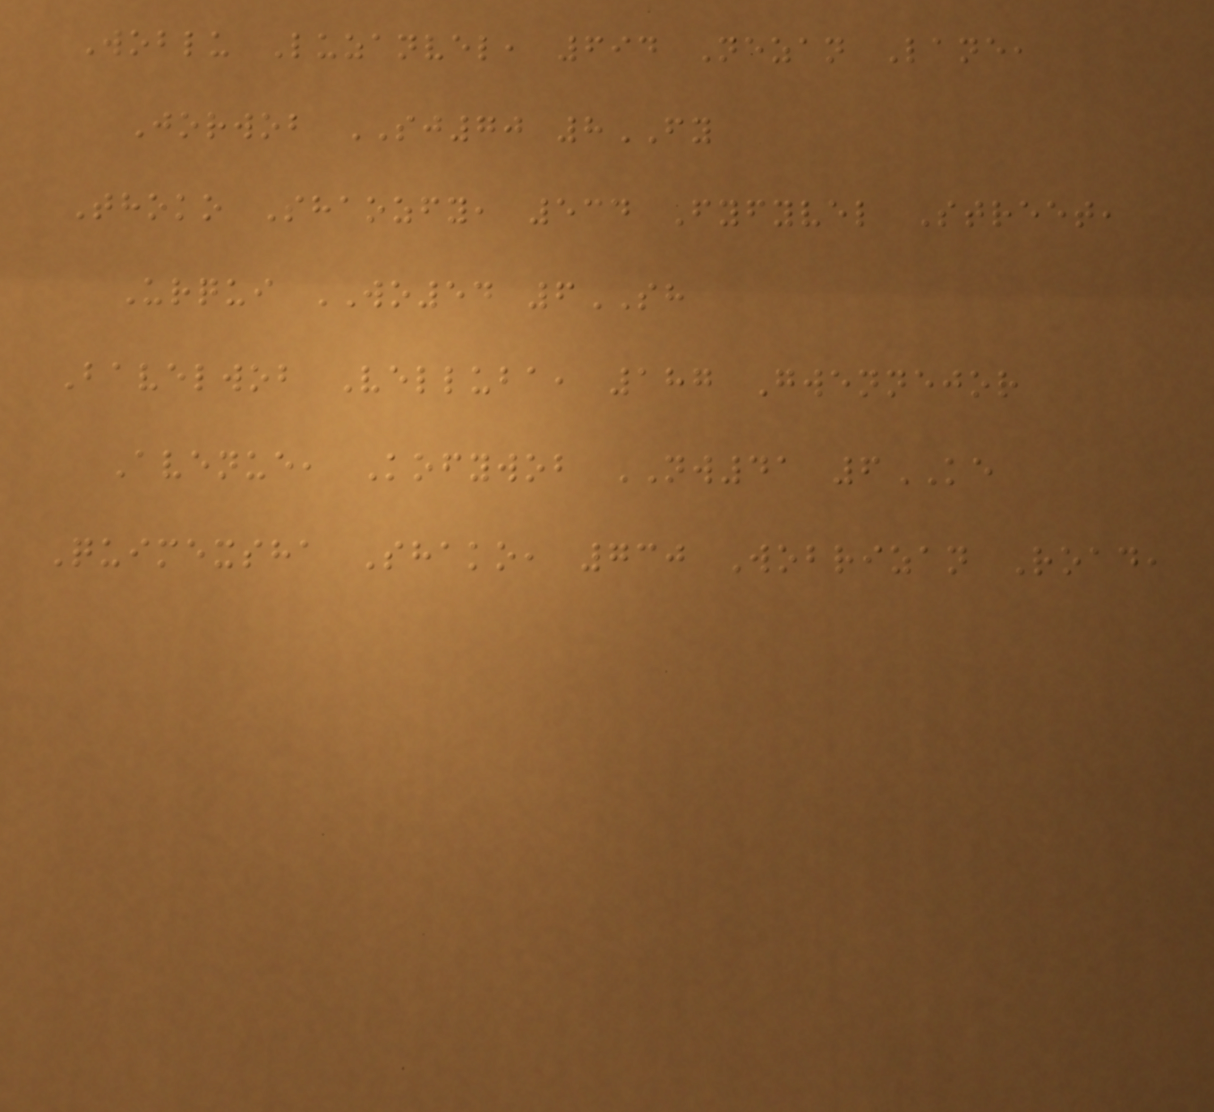Woblu Luzanvel, 694 Nezan Lane,
Jorwob SJ70 8FY
Thoko Shaozfy, 534 Fyfyvel Street,
Urqui WO54 6SH
Bavelwob Velluba, 187 Gwennejor
Avenue, Kofywob NW41 6KE
Quimexsha Shako, 730 Wobrizan Road,
